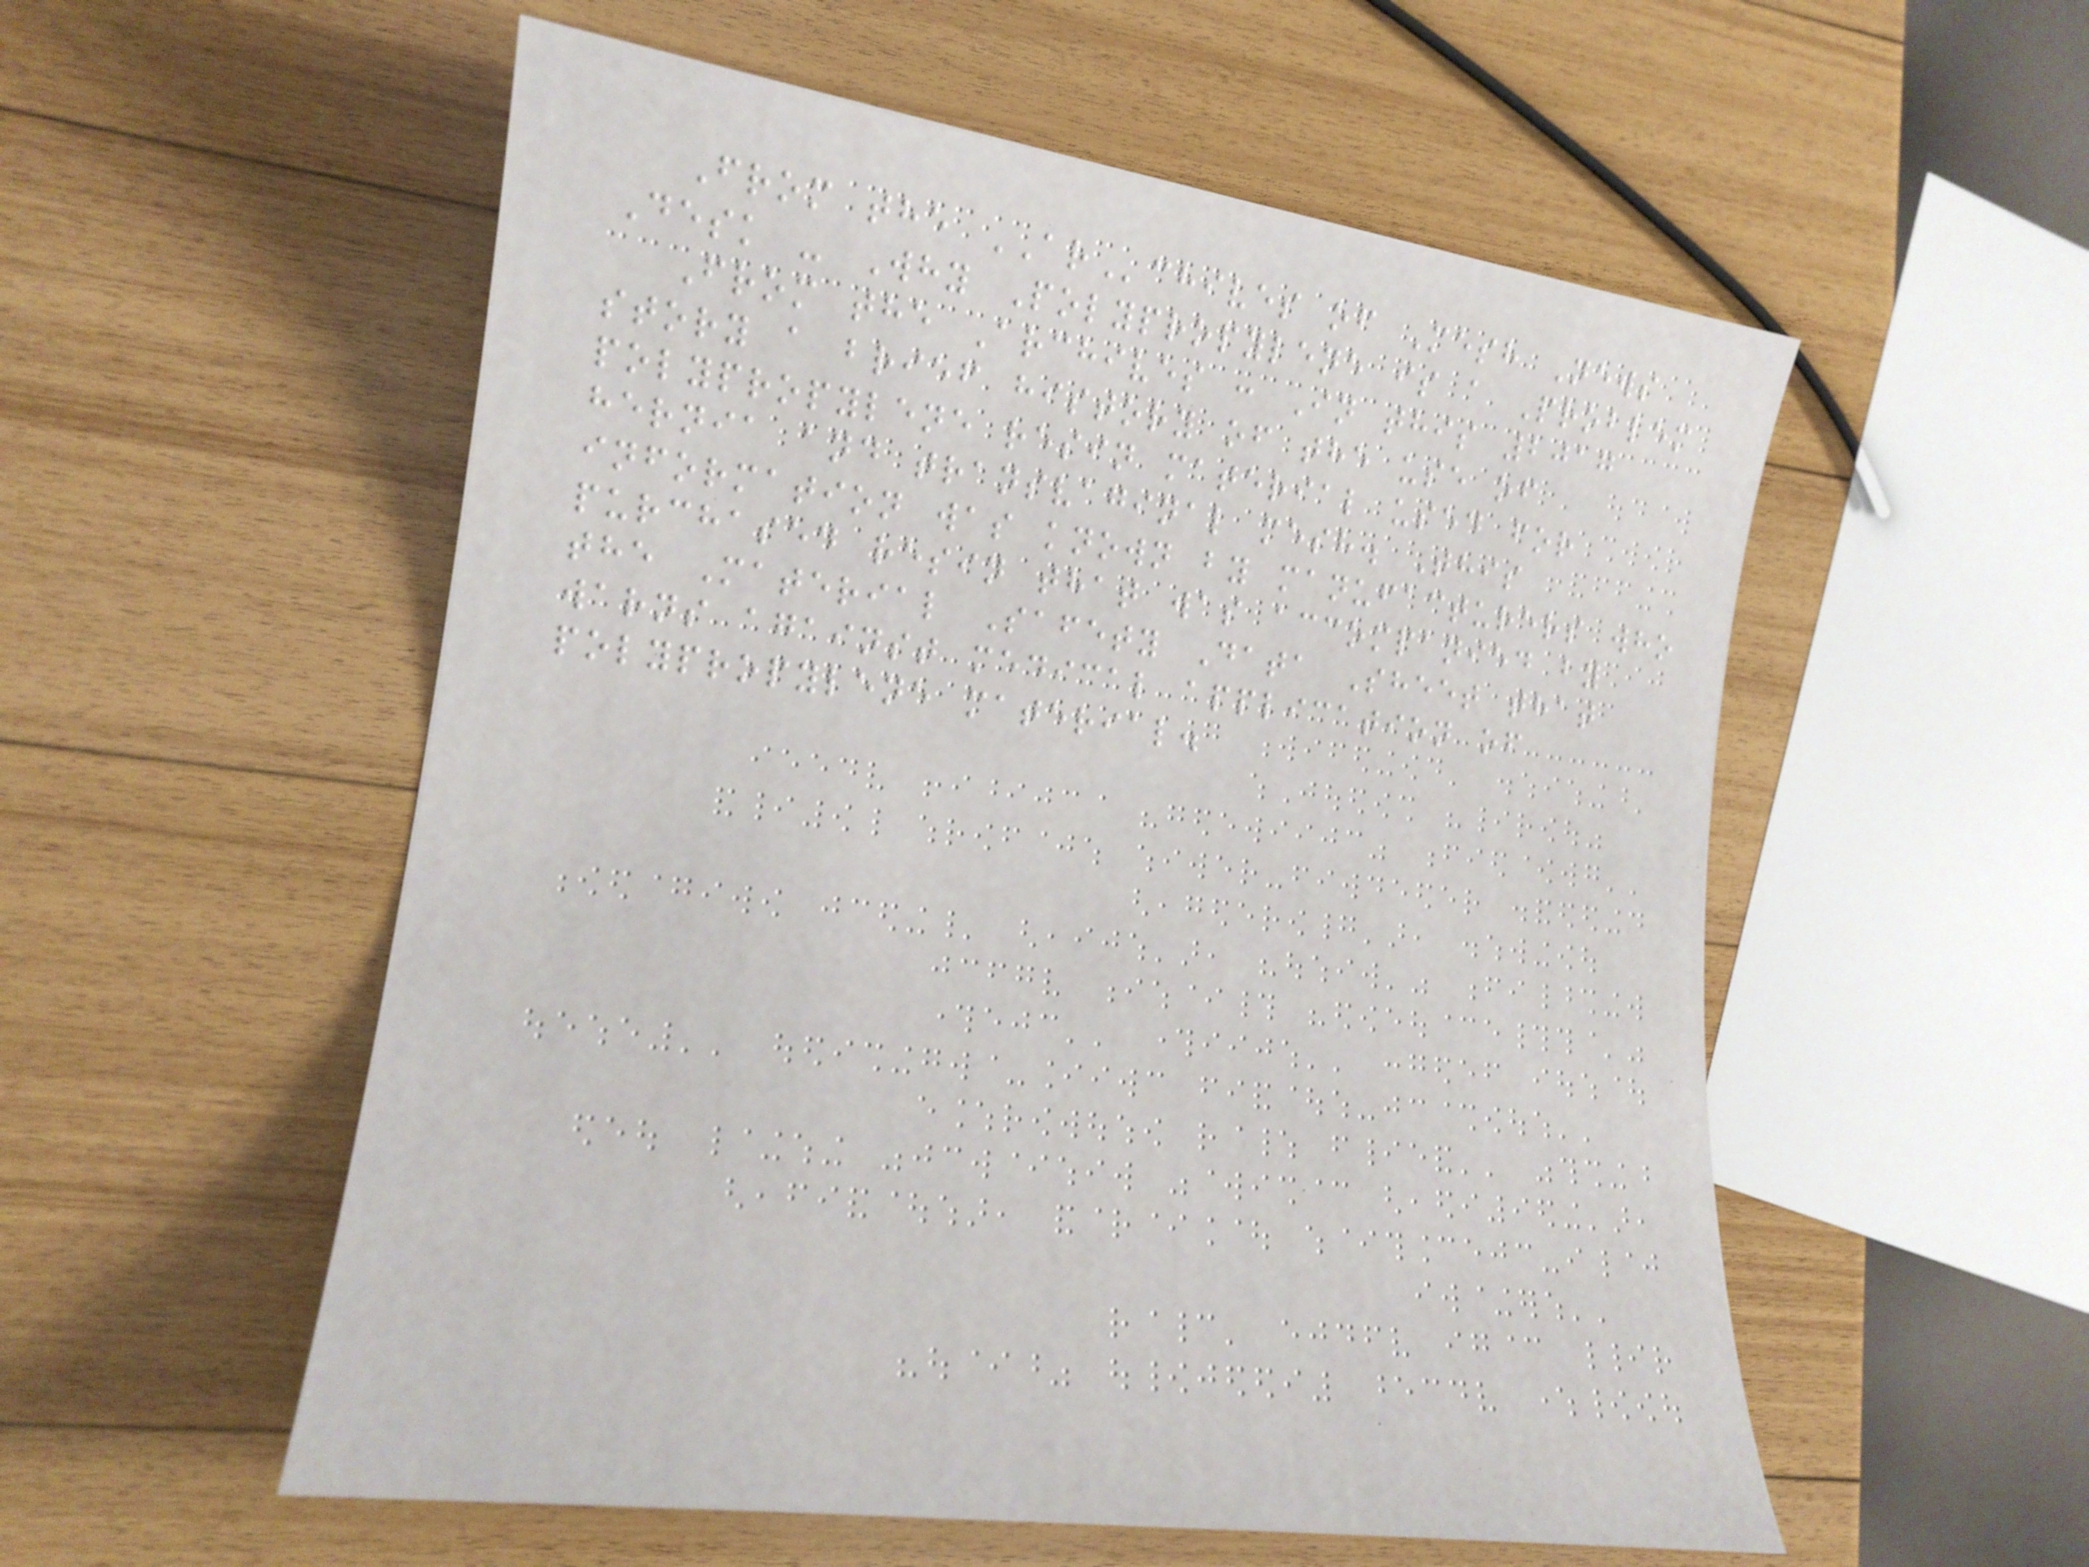From the ARchives of Mesh News
Desk - Why Polypropylene is a Problem
From the Archives : In this 2017
story a brief history of the use of
polypropylene resin material used for
hernia and transvaginal mesh. This
information was known by manufacturers who
purchased resin that was accompanied by
the Material Safety Data Sheet that
warns against medical application of
polypropylene material.
